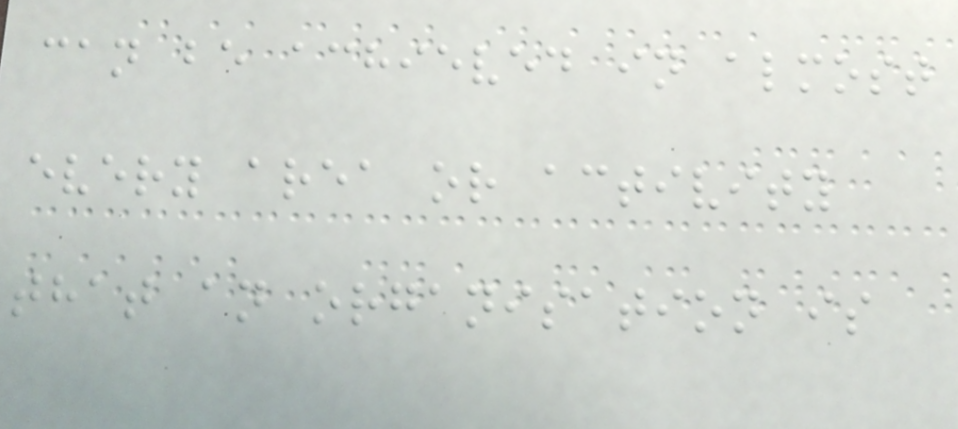can be achieved in almost
every area or activity
that an organisation is
